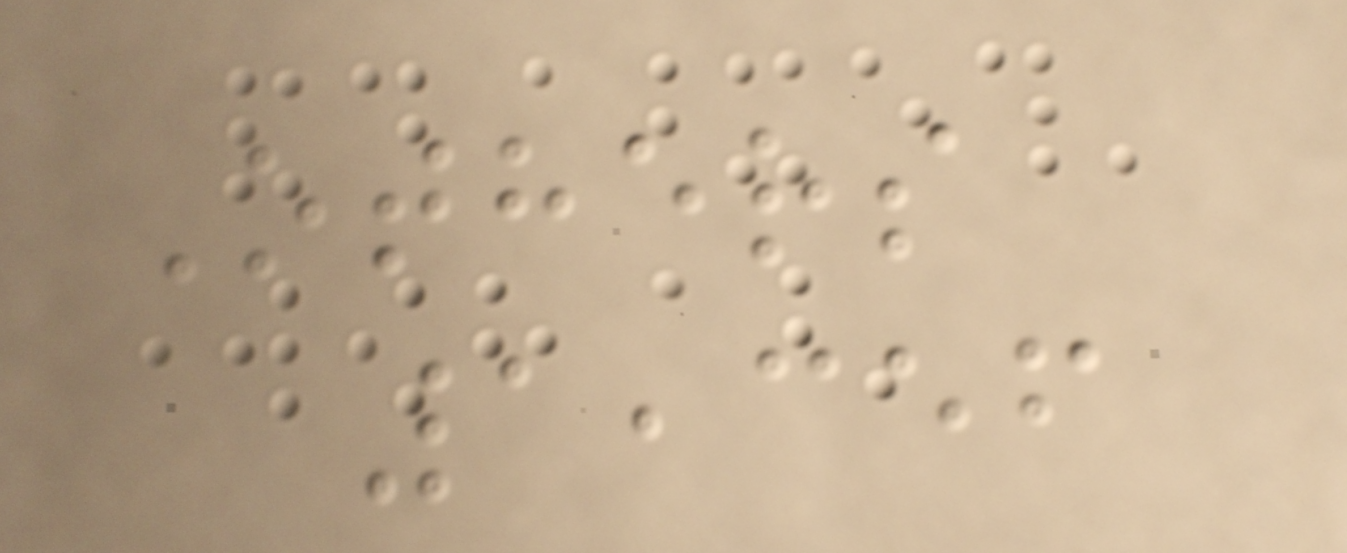Others
1,356
